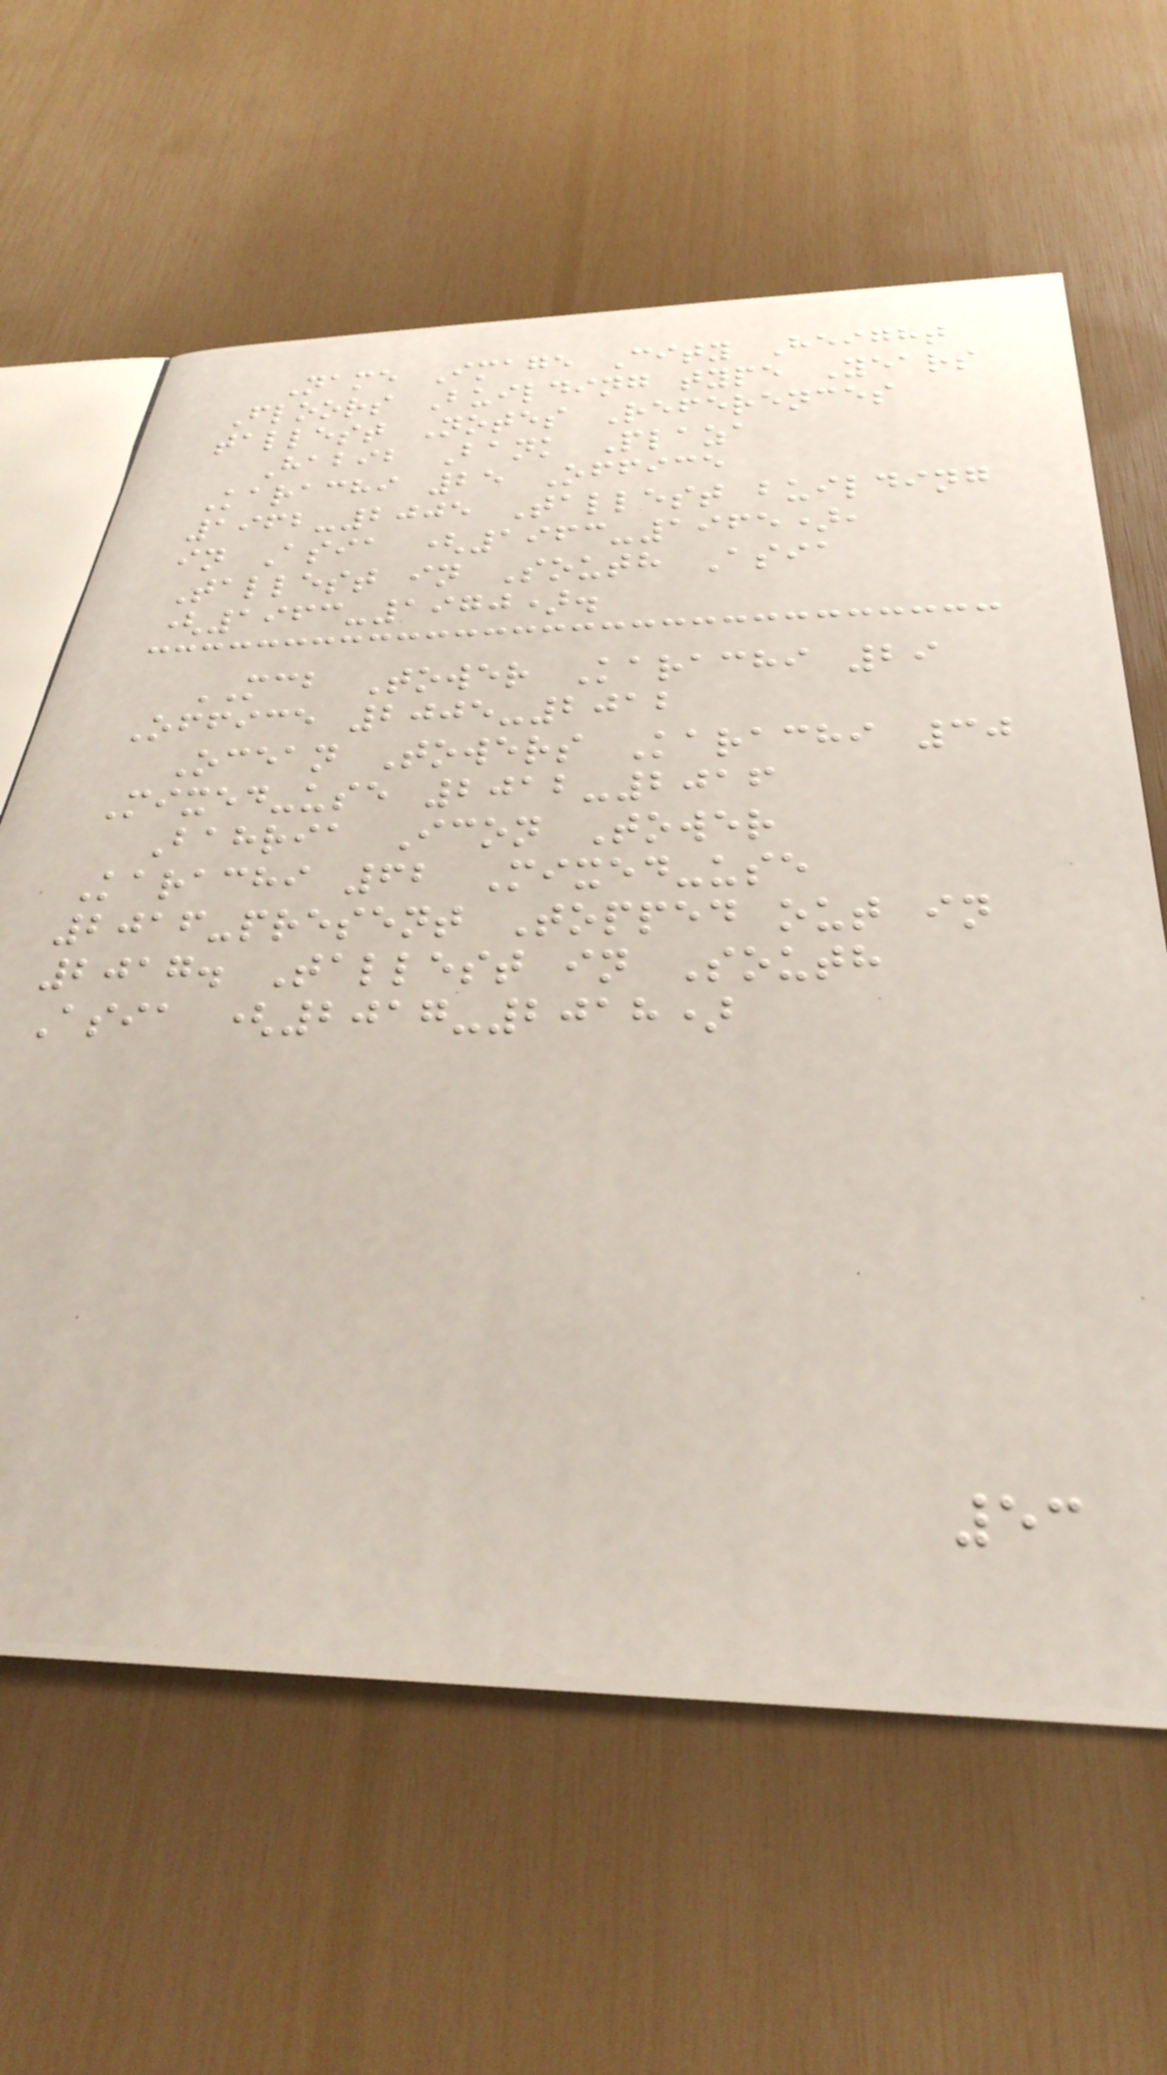Name Image City Height
Floors Building type Years
tallest Notes References
Habib Bank Plaza
Karachi 25 Office
1962-2005 Tallest building
in Asia (1963-1965),
Tallest in South Asia
(1963-1970).
MCB Tower Karachi 29
Office 2005-2012
Ocean Towers Karachi 30
Mixed-use 2012-2016
Bahria Icon Tower
Karachi 62 Mixed-use
2016-present Topped out in
2017. Tallest in South
Asia (2017-2018)
53
